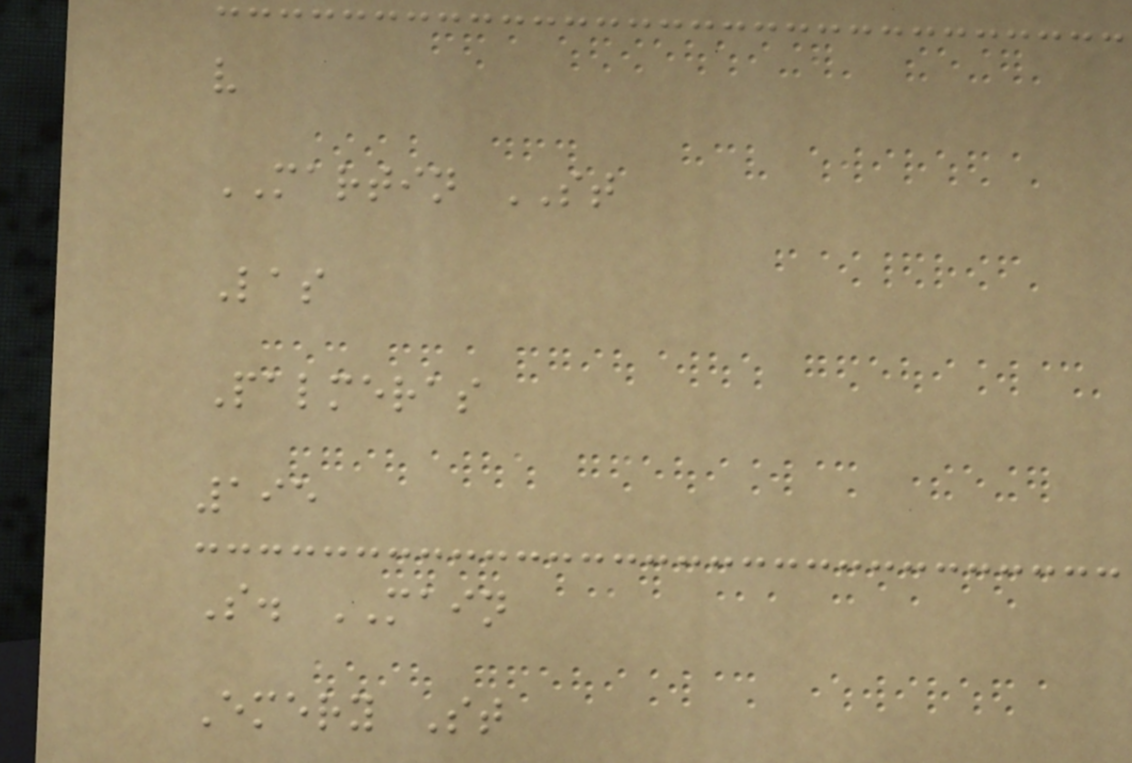v
MARTIN ST
Las
Palmeras
195
S. MAIN
Emery St
